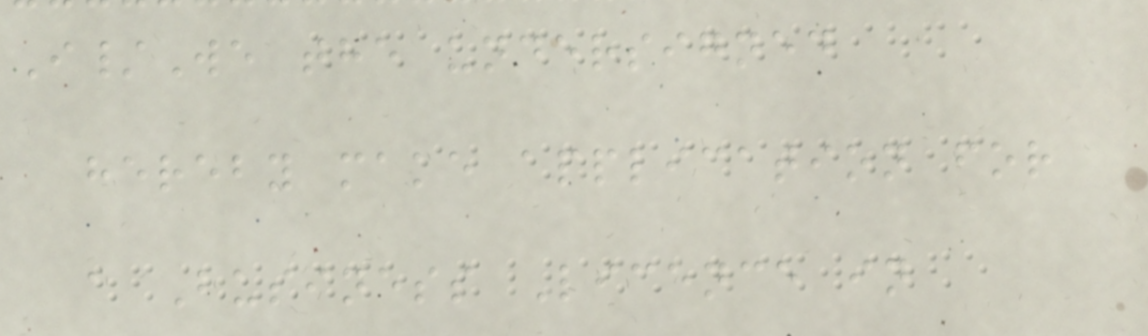I/We the undersigned
hereby make application for
a Business Licence in
